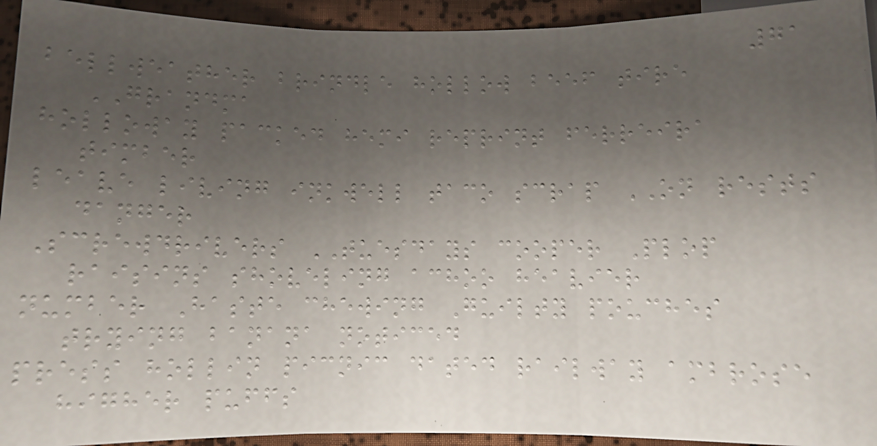71
bellweather brindle hollow beef tire
GRANDMA
holloway packed hemi reprint ferreira
timber
leave living inkwell taco scrap ON rests
danger
Screwdrivers TUESDAYS cooper Plop
raisins shoveling achoo heavier
number Haste chewing Guilty pouches
trying banana noticed
press hollin picnic dated railway ambrose
higher puffs
